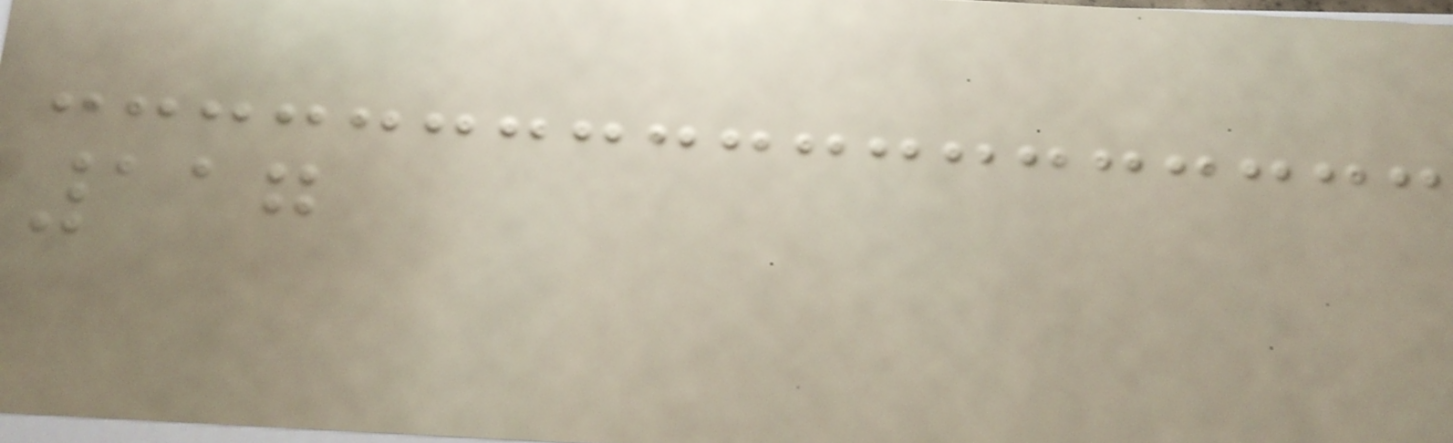117
